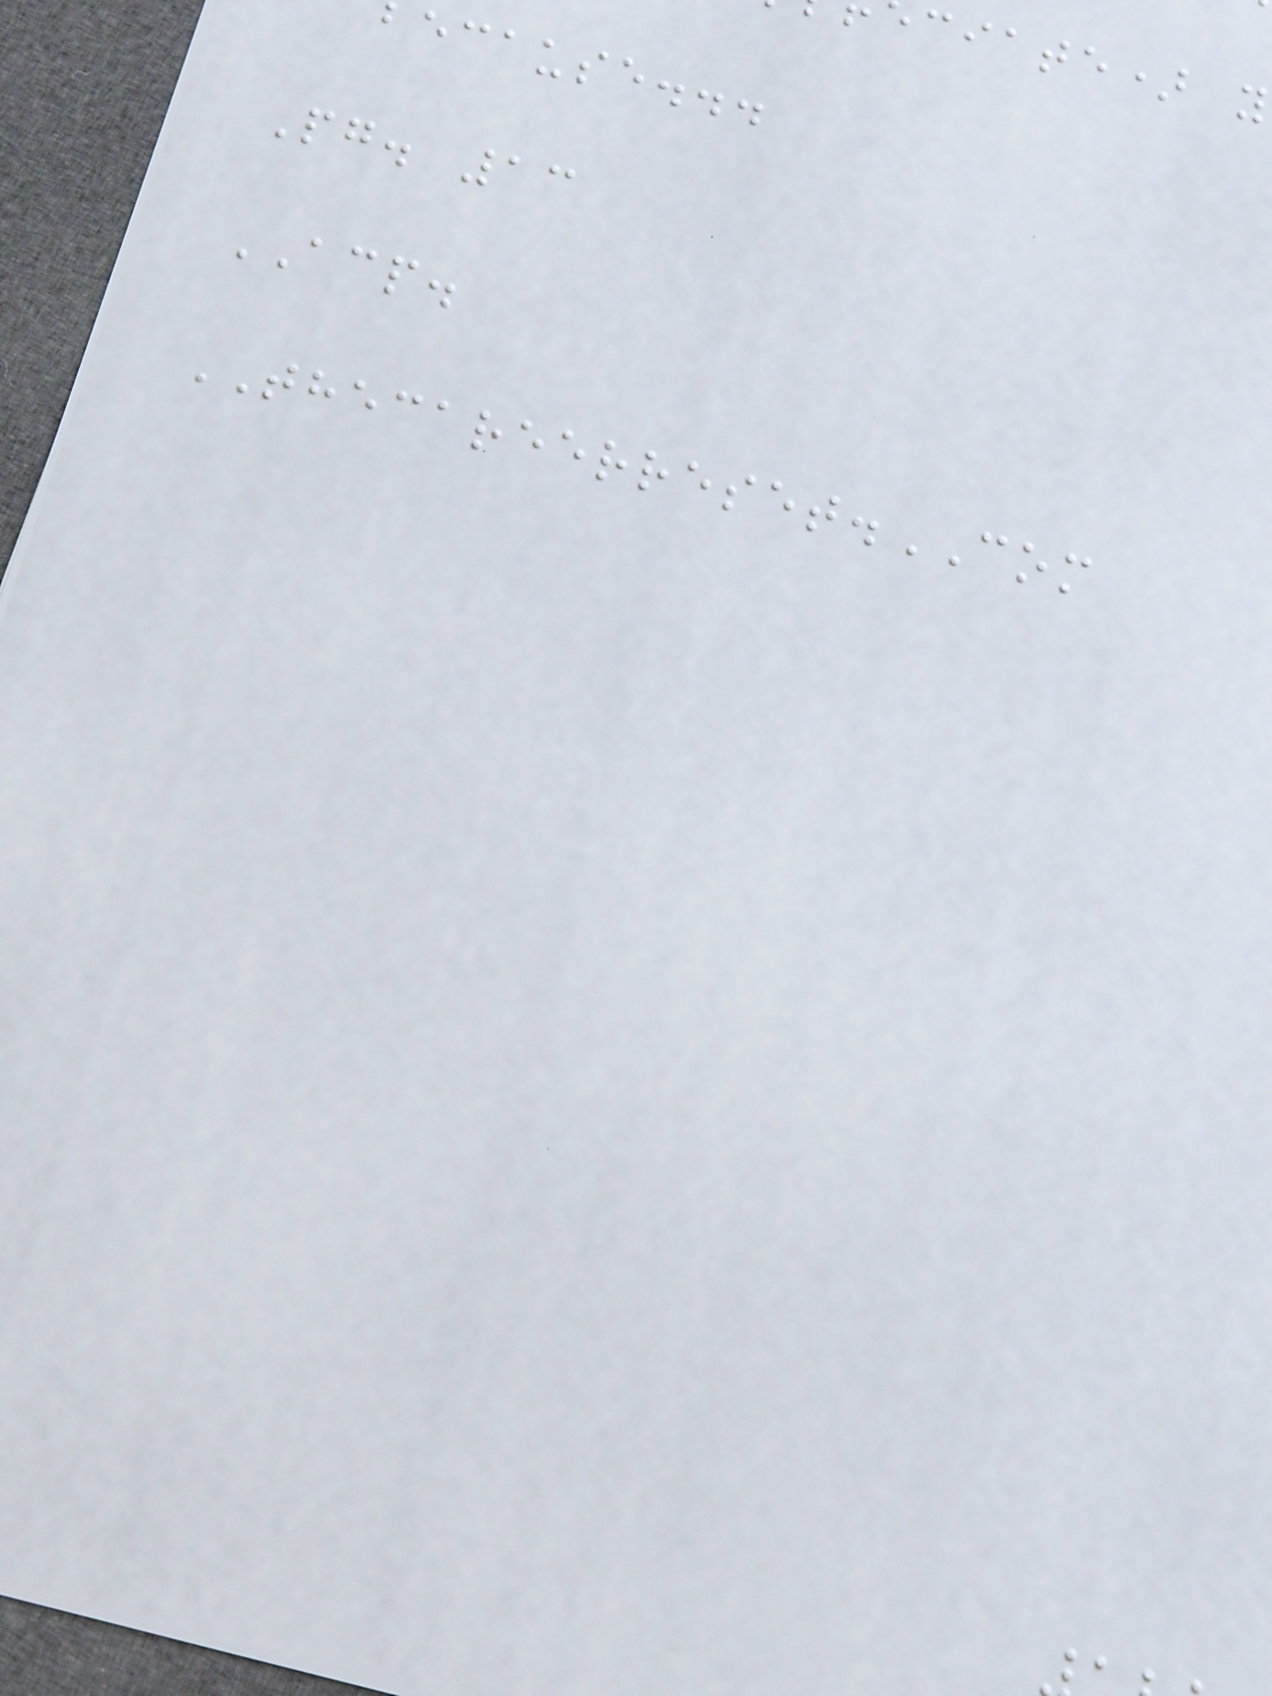ciate) y
ecause...
Pg. 13
ACP.
THECAREERRESET.COM
